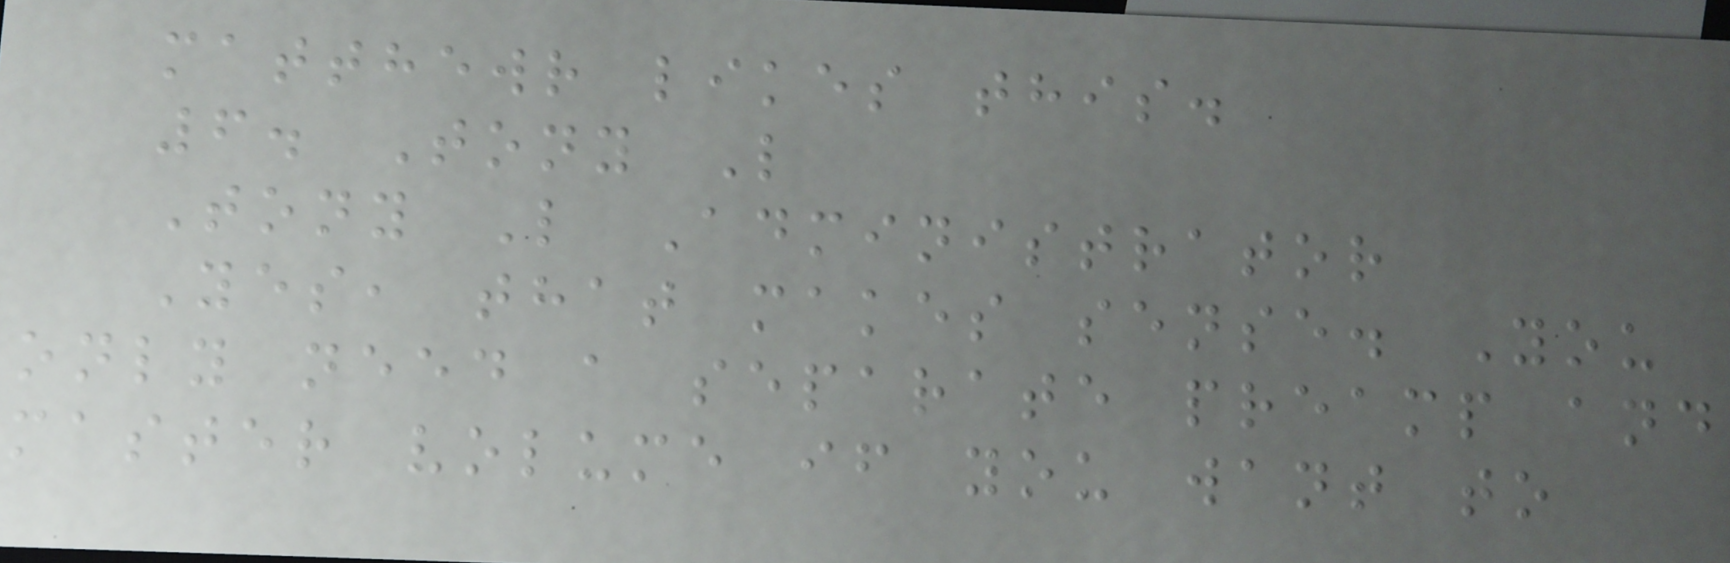matthewr likes this.
6. Tony L
Tony L Administrator
Yes, that makes sense. You
only need a separate preamp and
master volume if you want to
